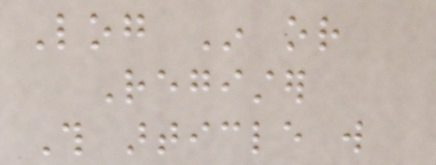Log In or
Register
This article will
